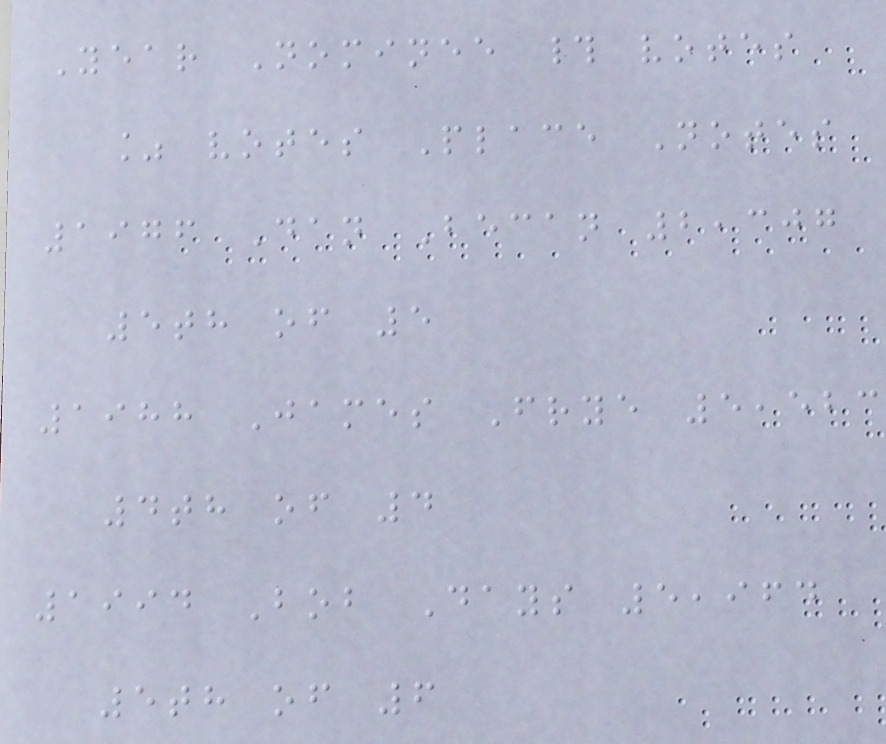Year Nominee # votes
% votes Place Notes
1976 Dan Becan 2,307
5th of 5
1988 James Frye 5,523
4th of 4
1994 Bob Days 5,964
5th of 6
